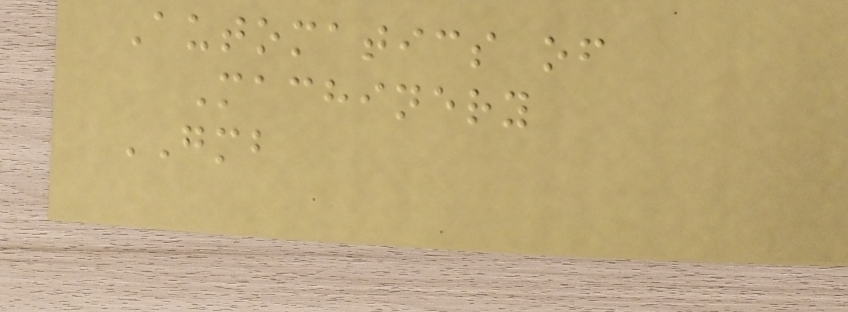Automatics of
Machinery
GMB
